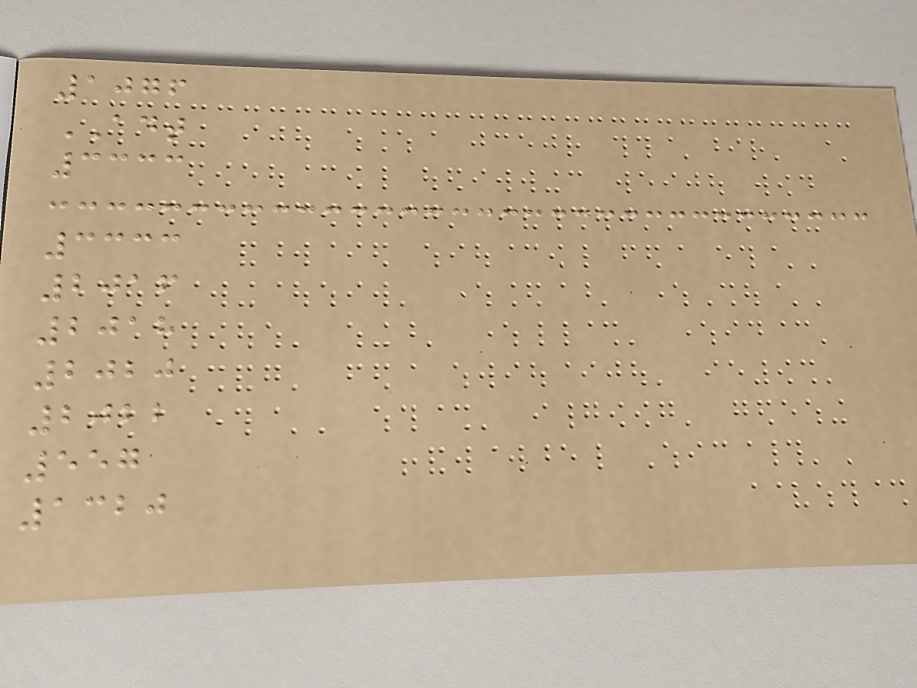1076
ADT
3333
3333
2016
2018
2020
2022
557
1320
